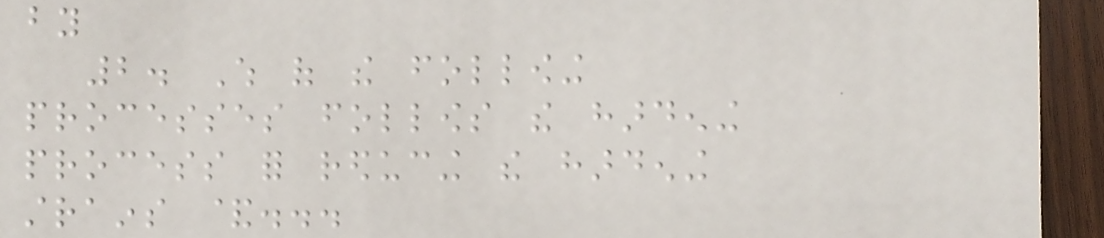by
2. Which of the following
processes follows the hardening
process for reducing the hardening
strains &...
